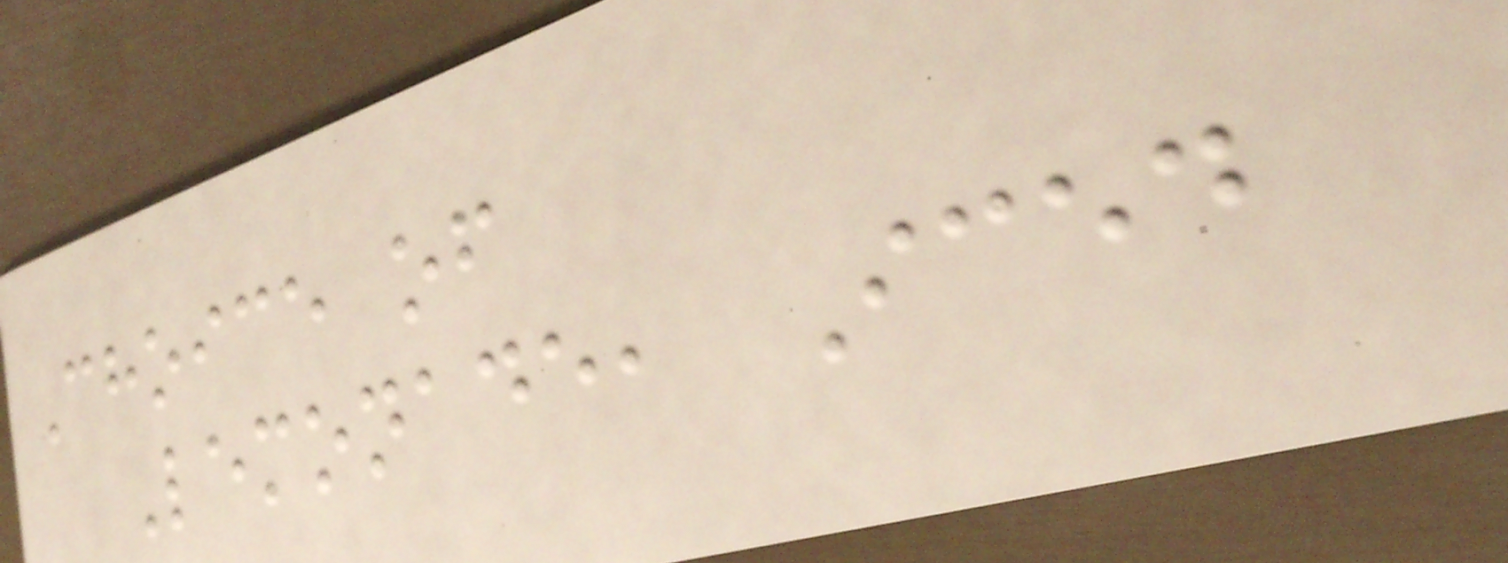Choice of
Lemonade, Iced
